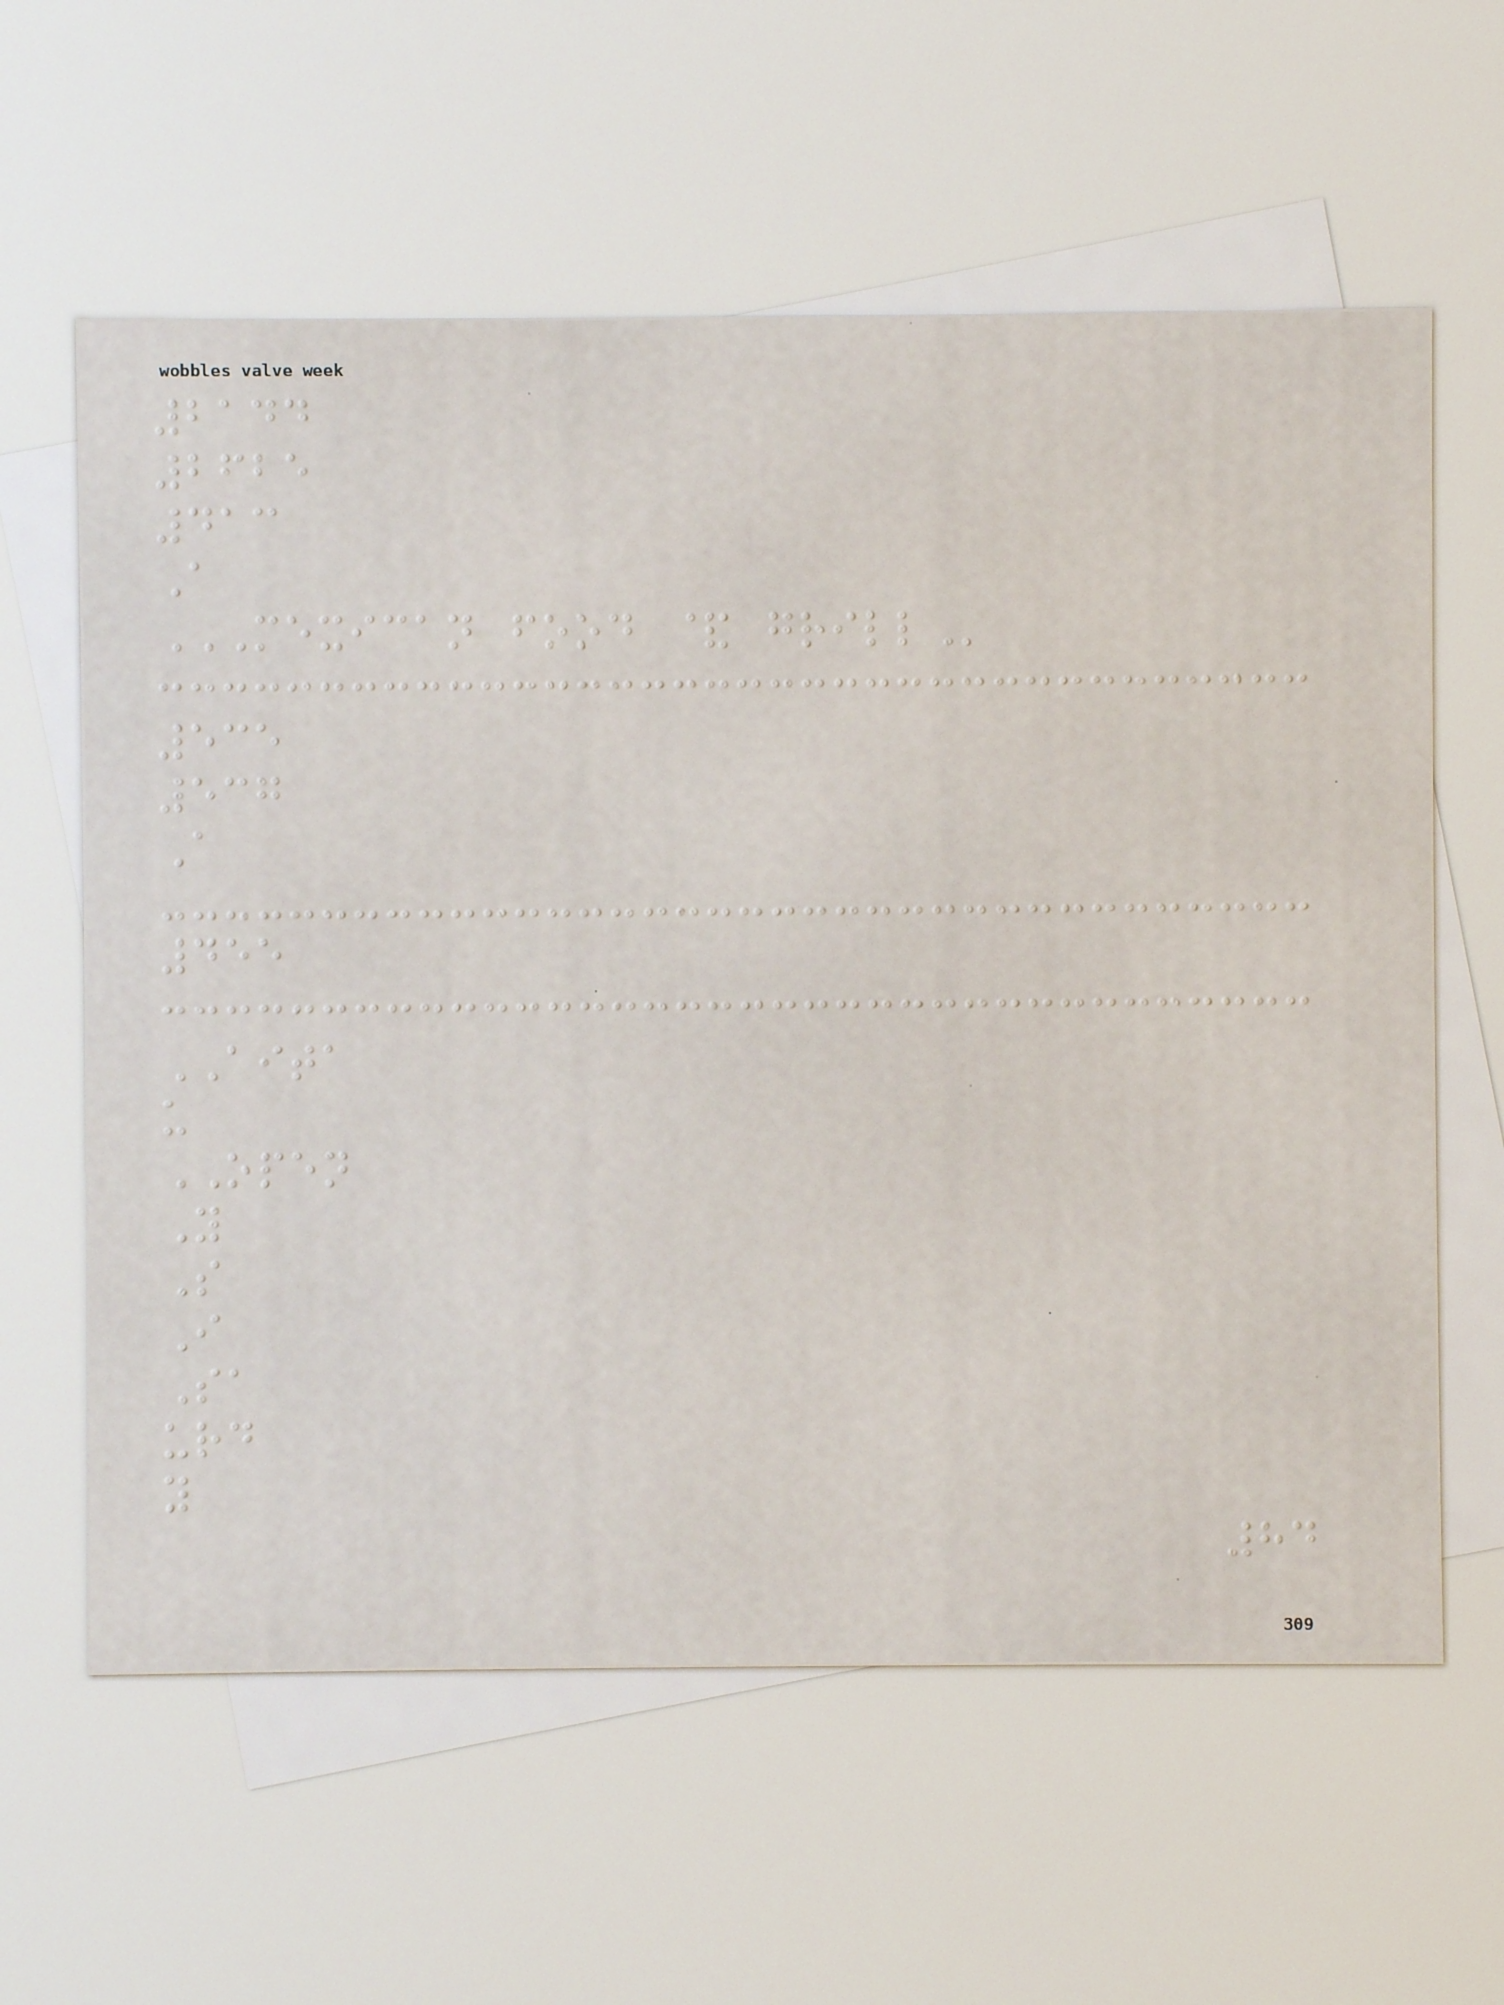2144
2625
413
A
MEXICAN FOOD & GRILL
535
537
A
455
AITA
u
OPEN
Y
S
I
Sa
urd
y
84
